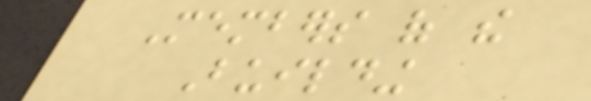Members of the
Building
